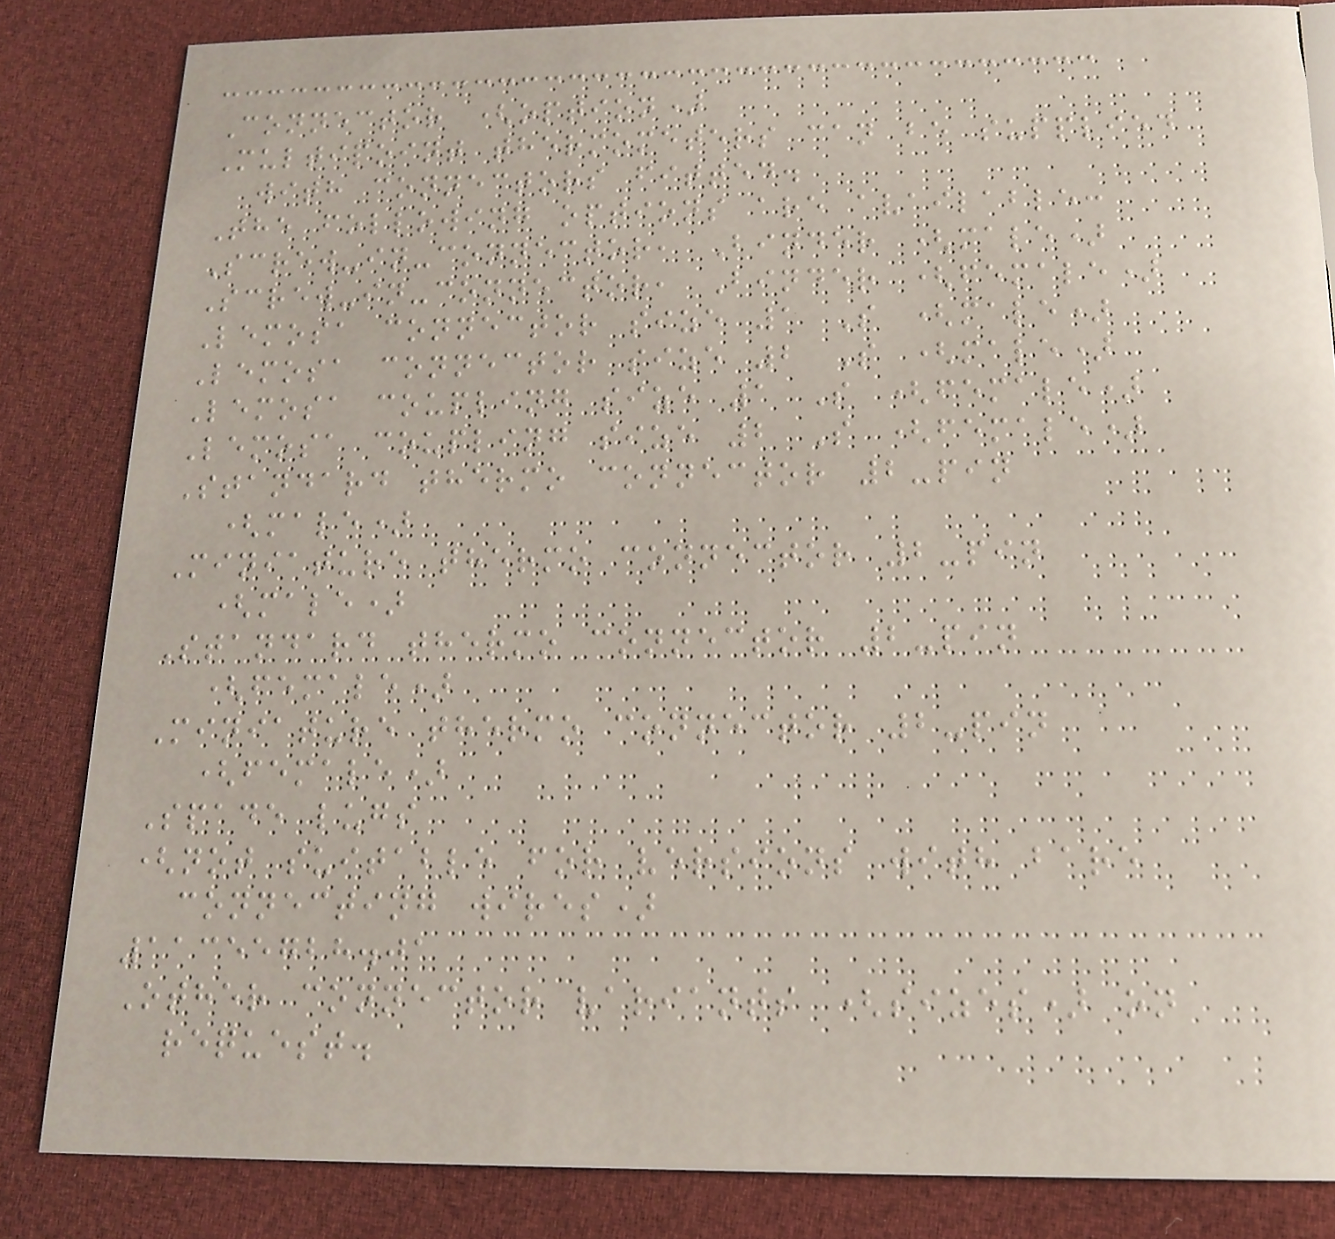Connector (option)
Multipoint thermometers can be supplied
with connectors fitted.
The following options are available:
Screw-in-connector, Binder (male)
Screw-in-connector, Binder (female)
Lemosa connector size 1 S (male)
Lemosa connector size 2 S (male)
Lemosa coupling size 1 S (female)
Lemosa coupling size 2 S (female)
Standard thermo connector 2-pin
(male)
Miniature thermo connector 2-pin
(male)
Standard thermo connector 2-pin
(female)
Miniature thermo connector 2-pin
(female)
Spade lugs
(not suitable for versions with bare
connecting wires)
11355728.01
Other connector variants (sizes) on
request.
